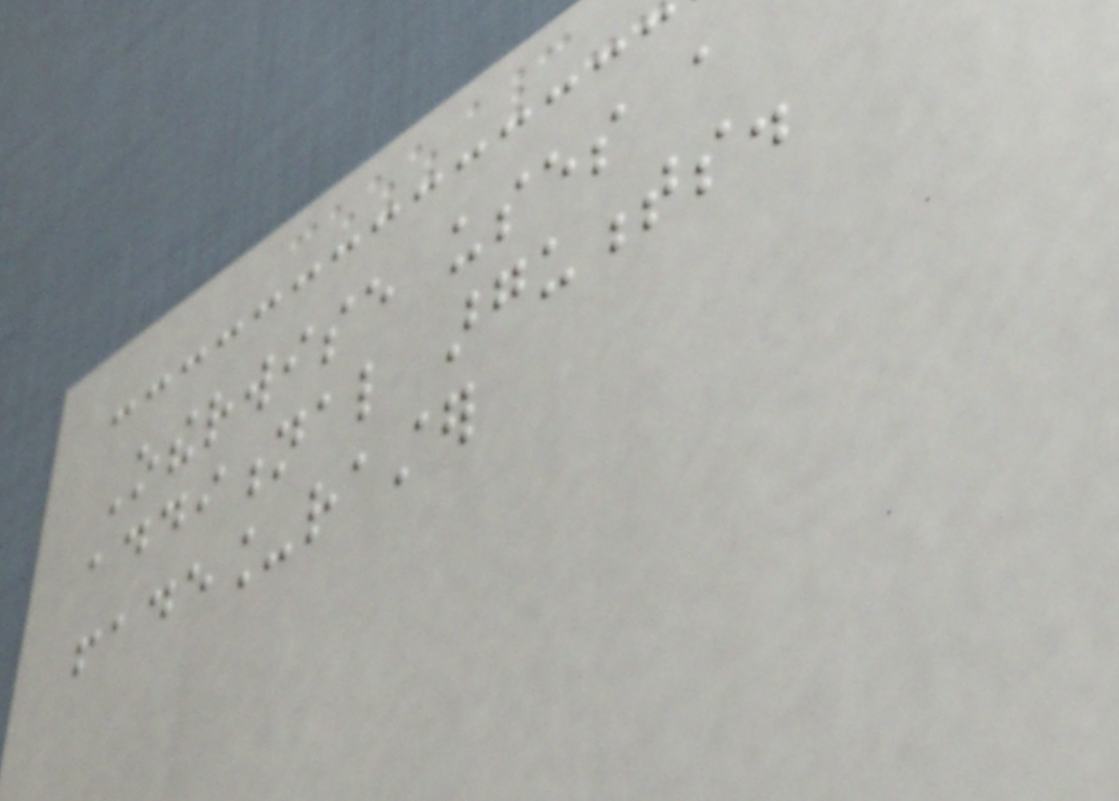Otherwise uses a
additional arguments.
fade_raster
